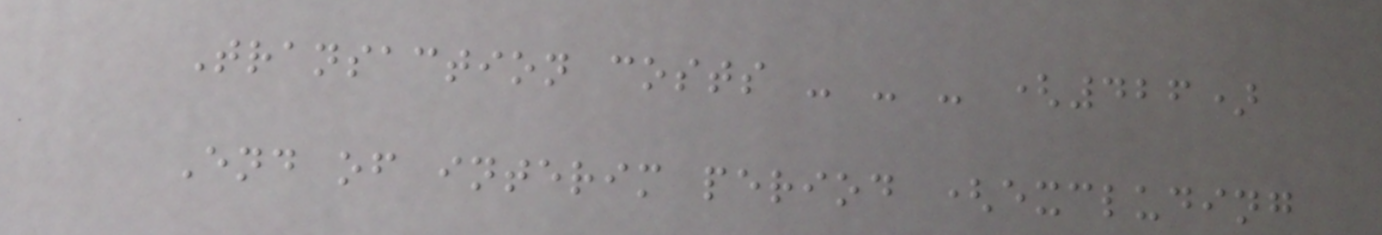Transaction costs - - - (426)
End of interim period (excluding
